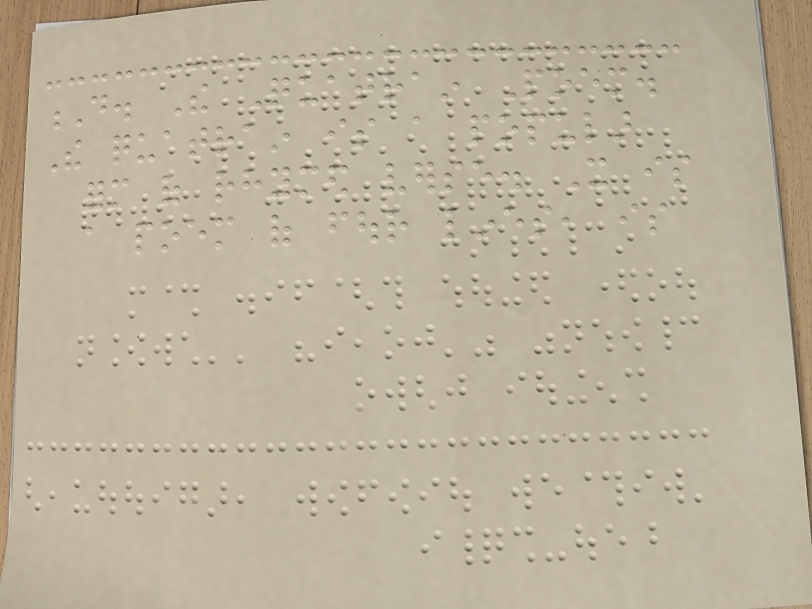D. The Quatrain Poem.
The quatrain is a popular
form of rhymed verse. It is
a poem of four lines, is
